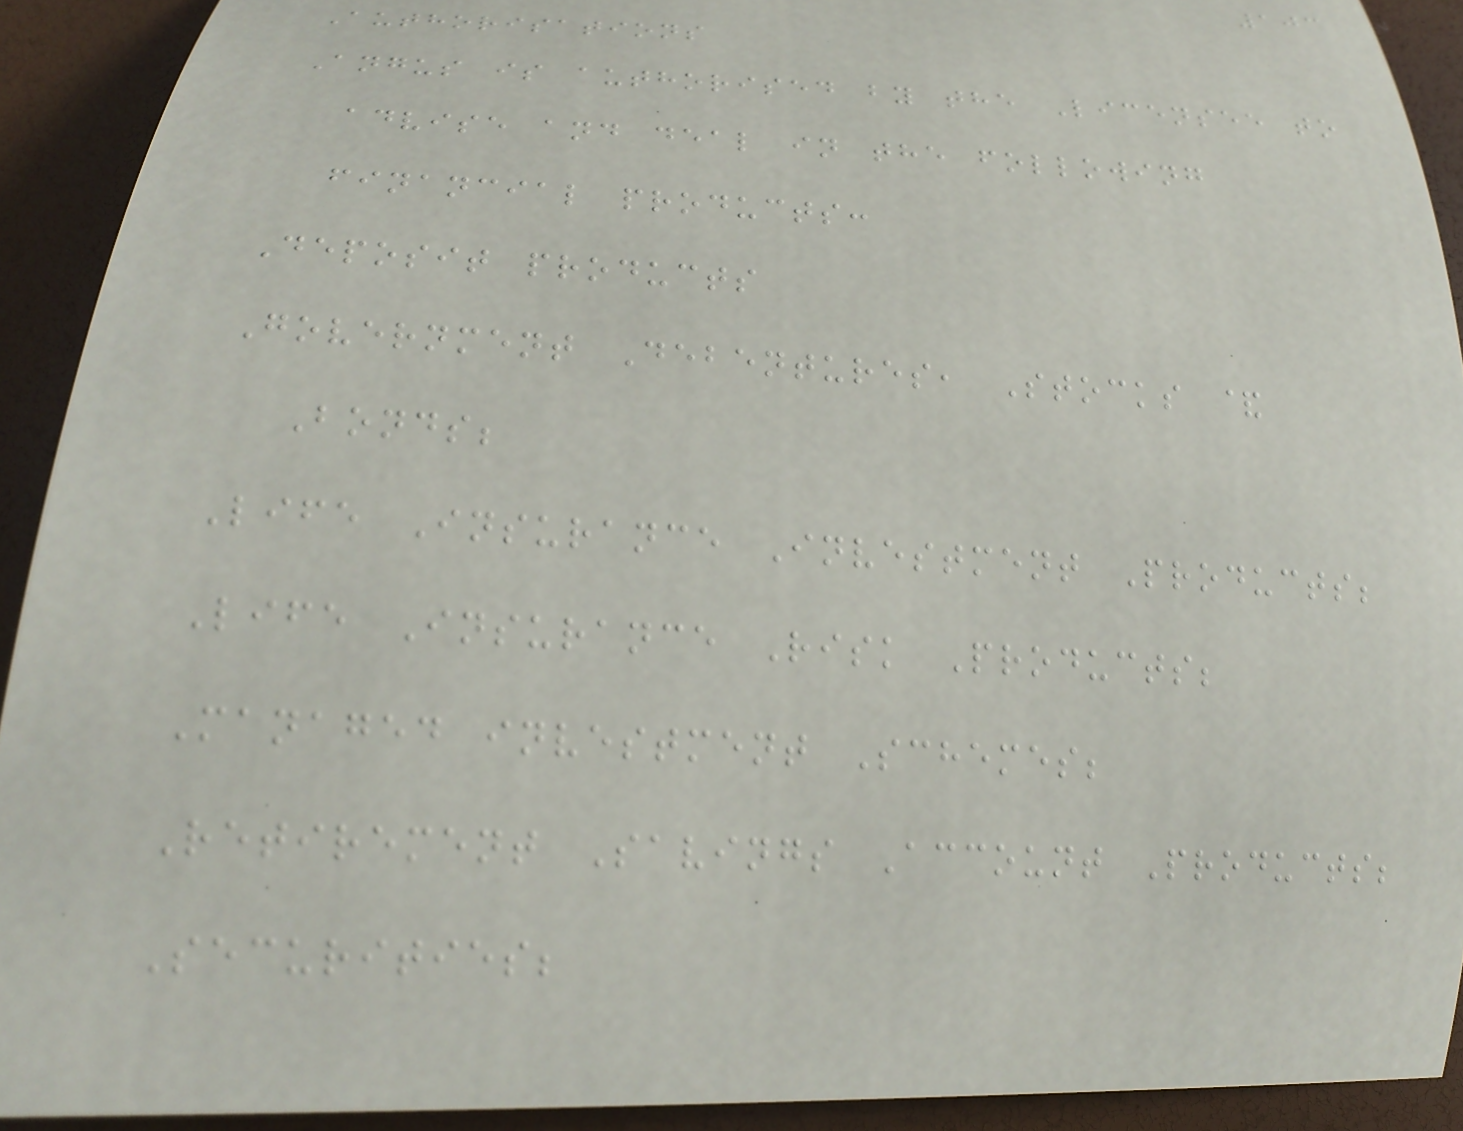103
Authorisations
Angus is authorised by the Licensee to
advise and deal in the following
financial products:
Deposit products
Government Debentures, Stocks &
Bonds;
Life Insurance Investment Products;
Life Insurance Risk Products;
Managed investment Schemes;
Retirement Savings Account Products;
Securities;
